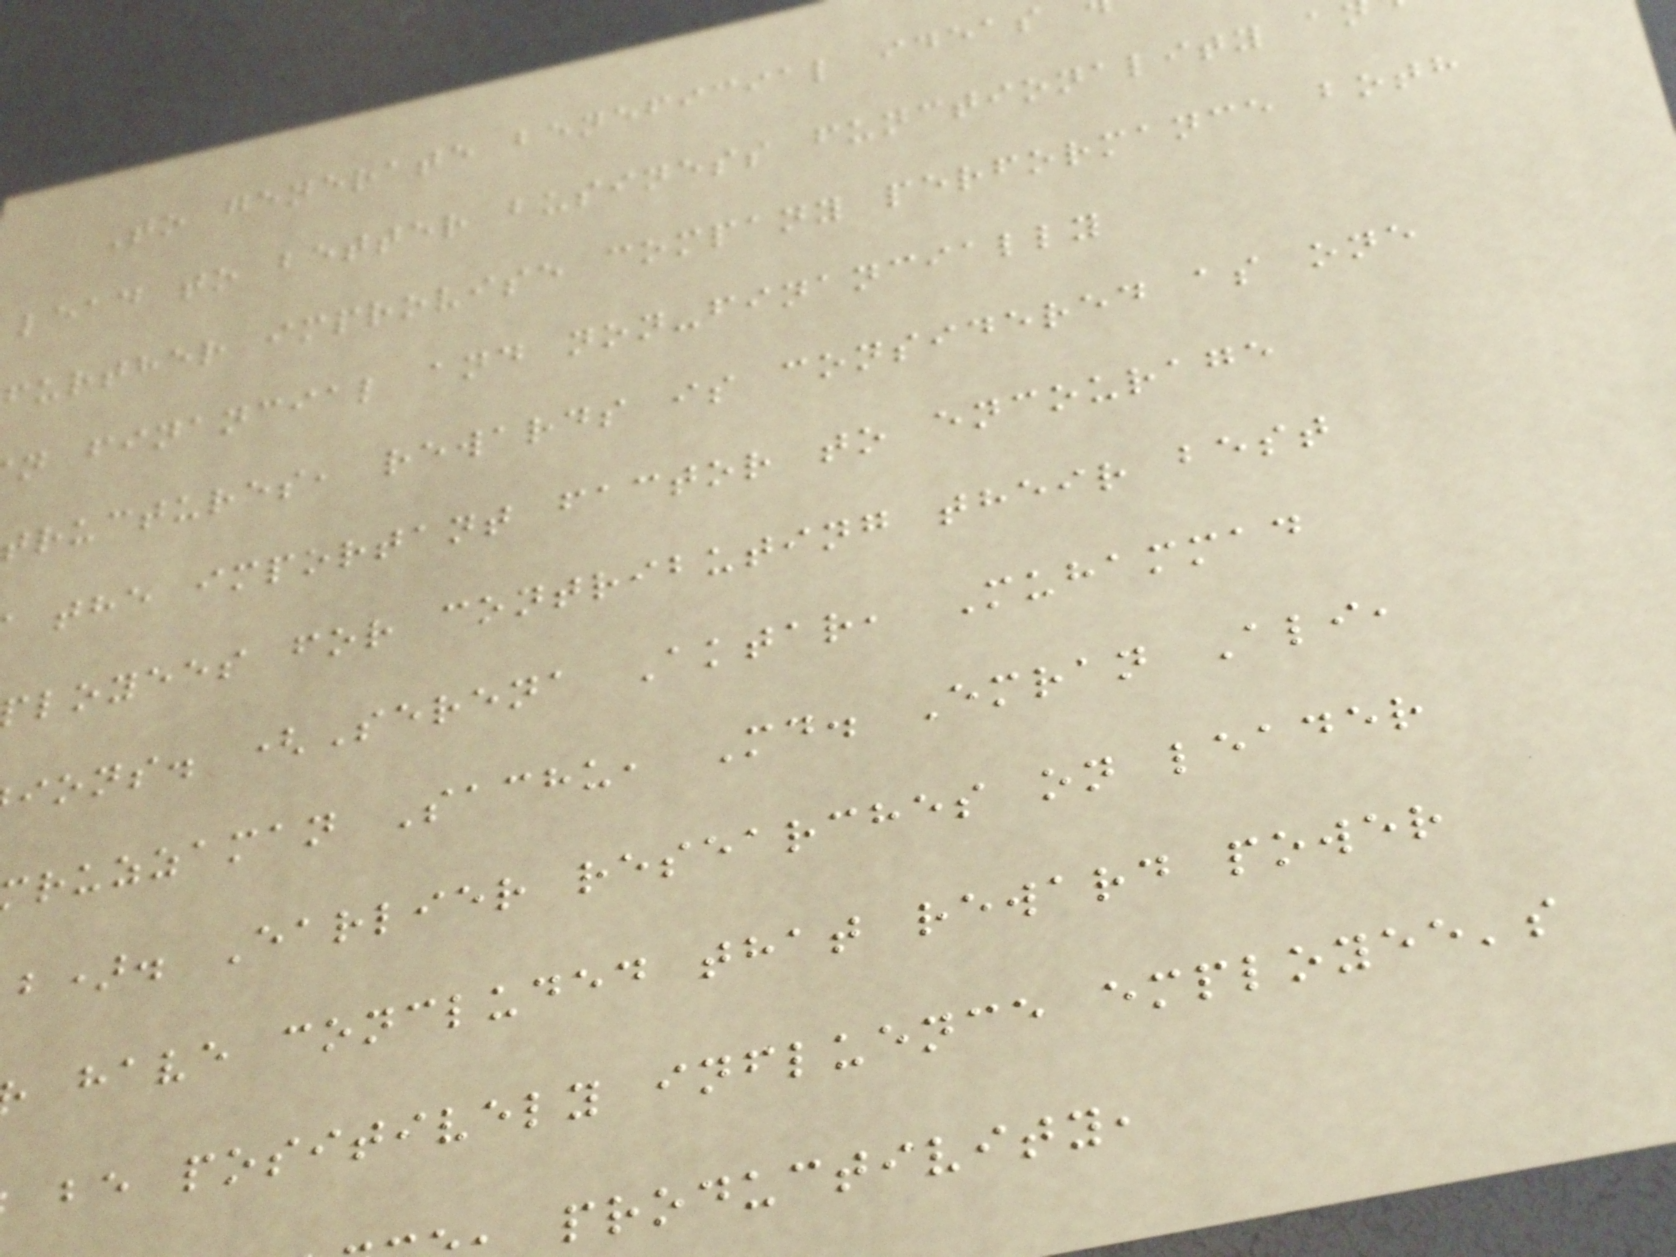To generate beneficial ideas
lead to better business functionality a
further improvise company performance both
n financial and non-financially
tructures, rewards is considered as one
the important factor to encourage
loyees for contributing their best
ions. (Serena Aktar, Muhammad
ruzzaman Sachu, Md. Emran Ali,
b). Earlier researches on leader
have concluded that reward power
be positively influence employee's
productivity,
